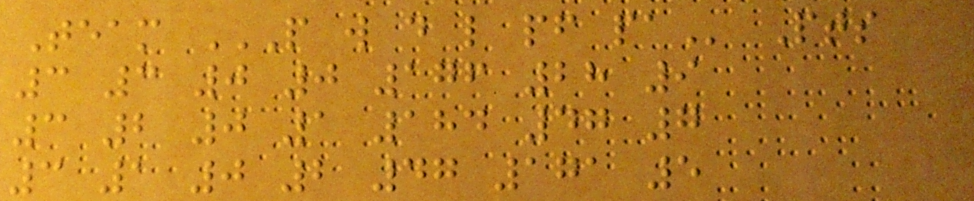Team P W D L PF PA Pts
3 3 0 0 176 28 9
3 2 0 1 184 47 7
3 1 0 2 47 171 5
